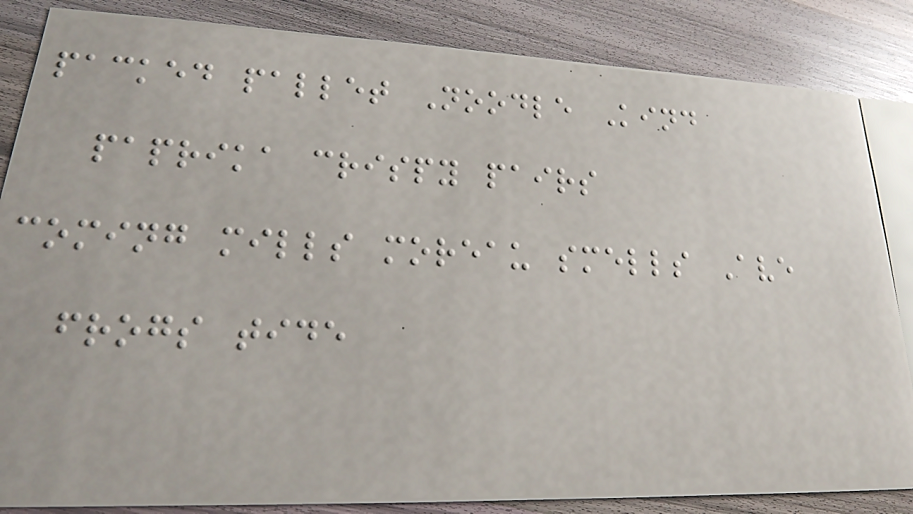packed pallet Noodle Kind
paprika crispy pairs
coming mills moreau smells Ave
frogs tide
